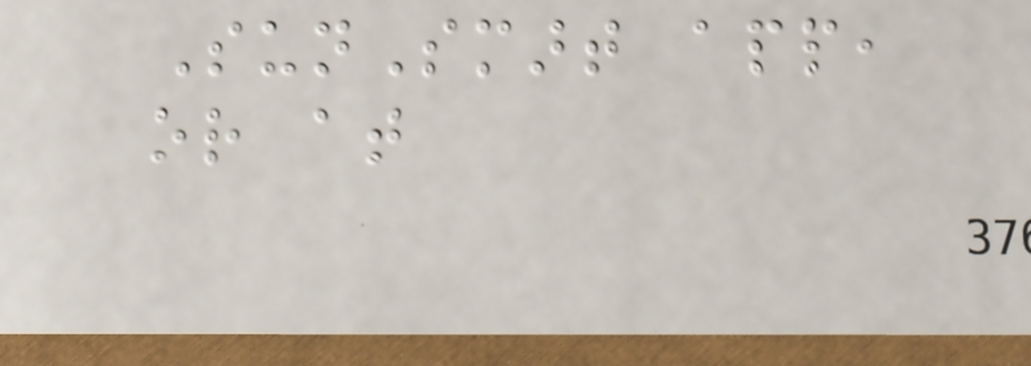SunSmart app,
or at
